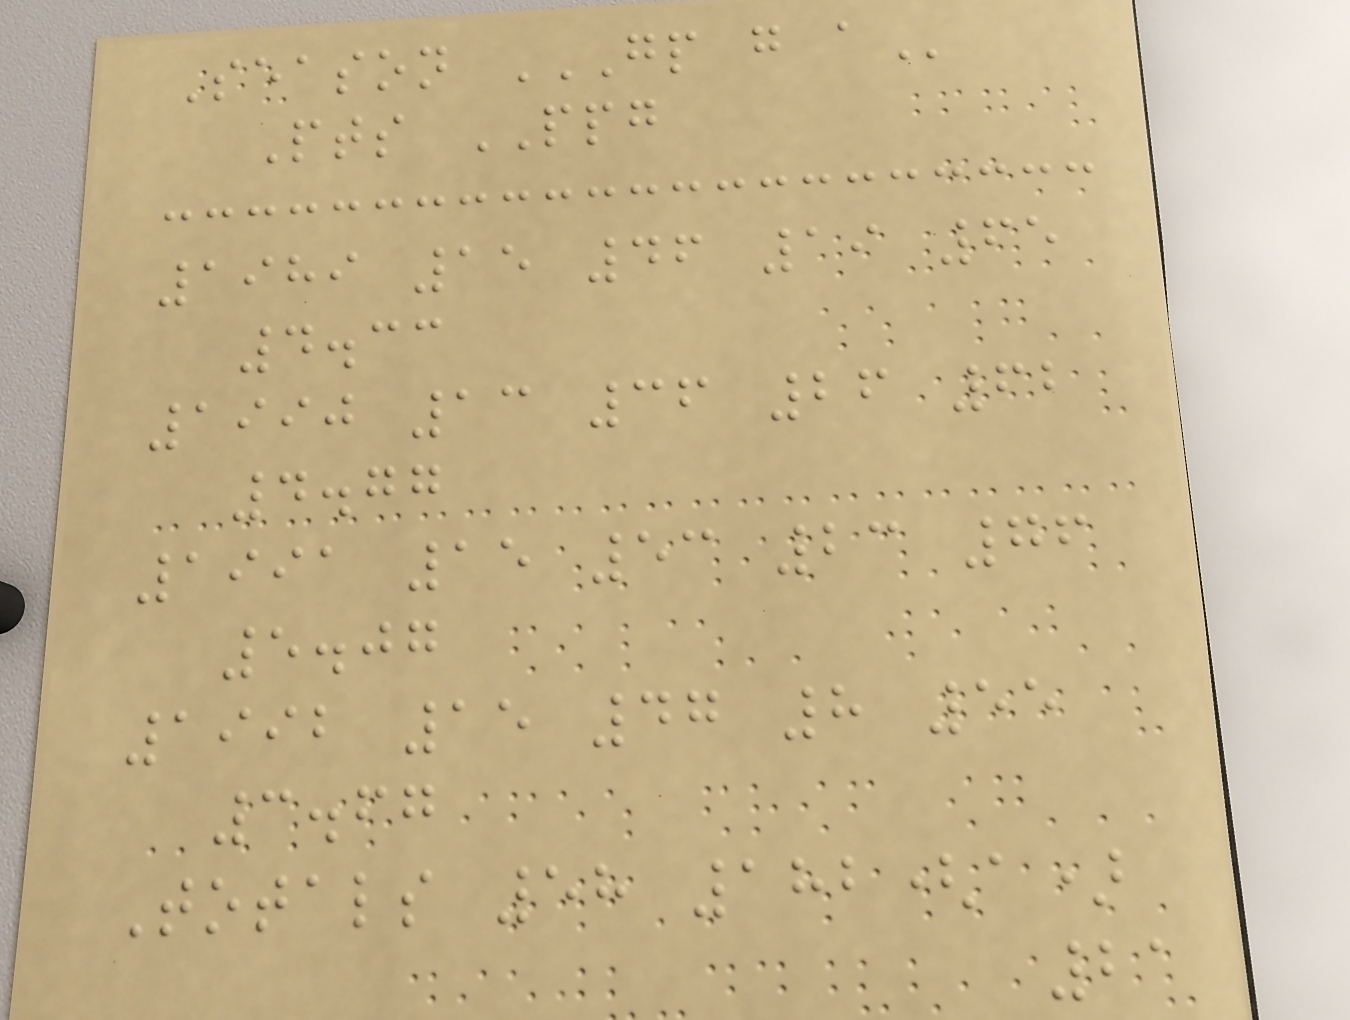Season GP G A
Pts PPG
1989 15 46 19 65
4.33
1990 13 36 26 62
4.77
1991 15 53 23 76
5.07
1992 15 47 8 55
3.67
Totals 58 182(a)
21
